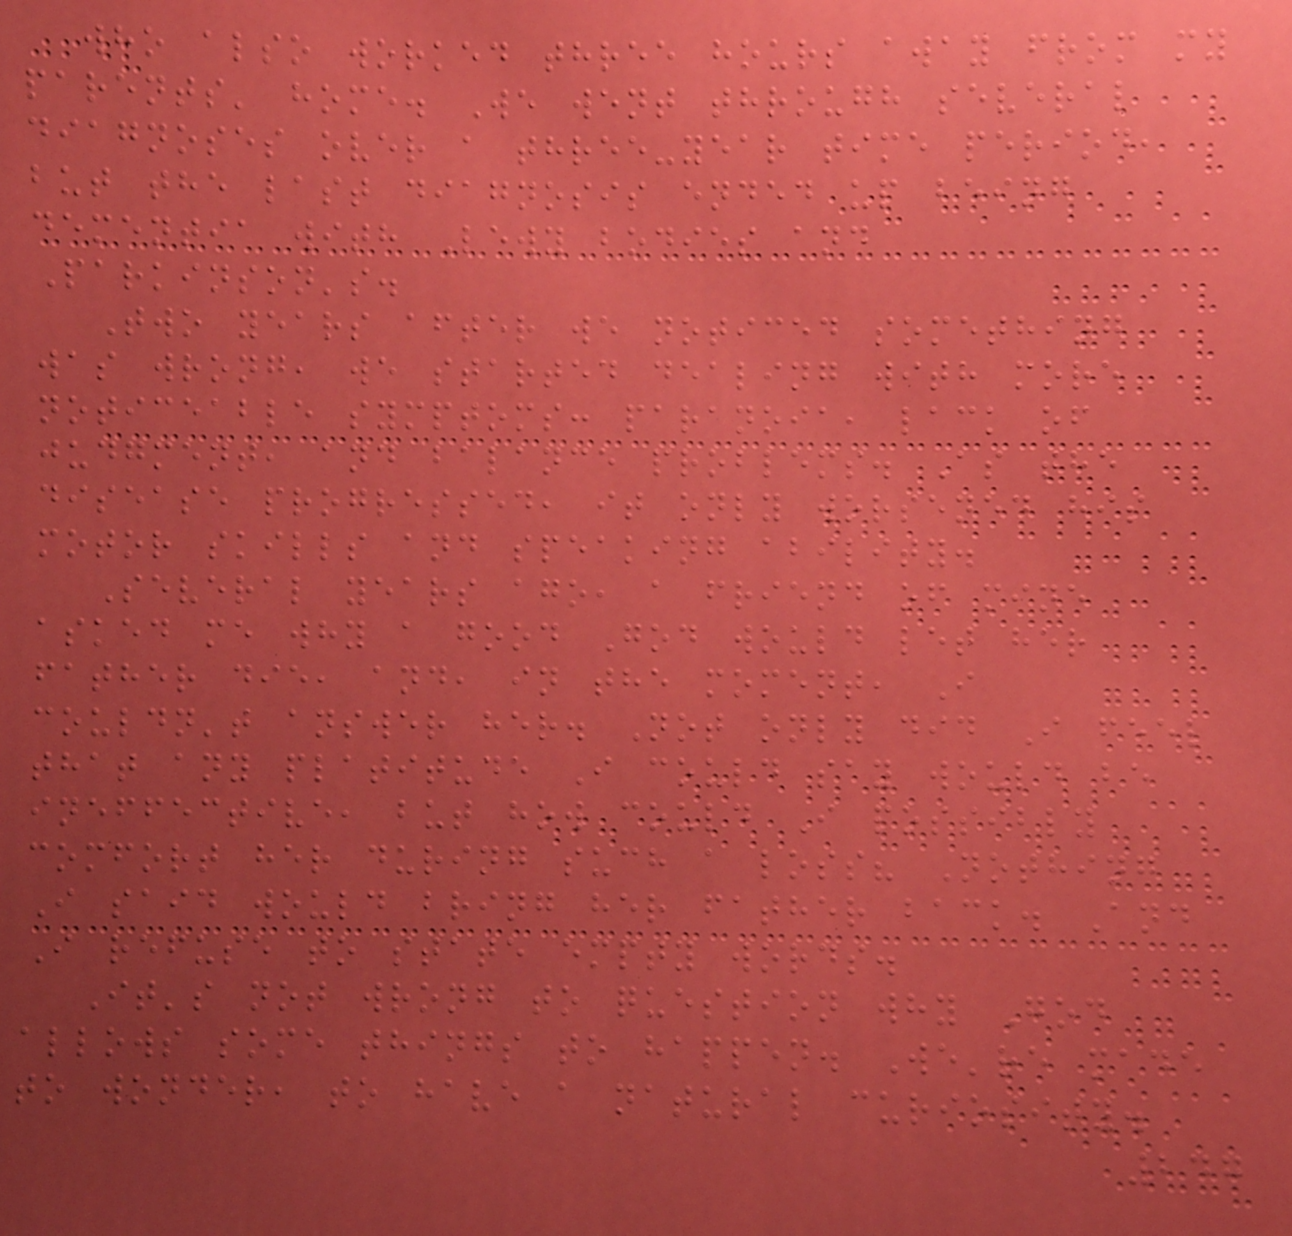who also worked three hours away from my
parents' home. We went through several
diagnoses over a three-year time period,
but the last diagnosis ended up being
dementia with Lewy bodies and
Parkinson's.
Two years after we noticed something
was wrong, we started dealing with more
noticeable symptoms: paranoia, lack of
judgment, and balance problems. As the
disease progressed, it only worsened his
motor skills and speaking ability.
Several years ago, a friend of mine
asked me why a good God would let her
father die, and, in the moment, I
couldn't answer her. Not only did I feel
that any platitude I could say would be
ineffective, but how could I possibly
comfort her during such a loss? Nothing
I said would bring her father back. And
I refuse to state empty words.
It's not wrong to question why God
allows some things to happen. We're made
to wonder, to have a natural curiosity.
247
